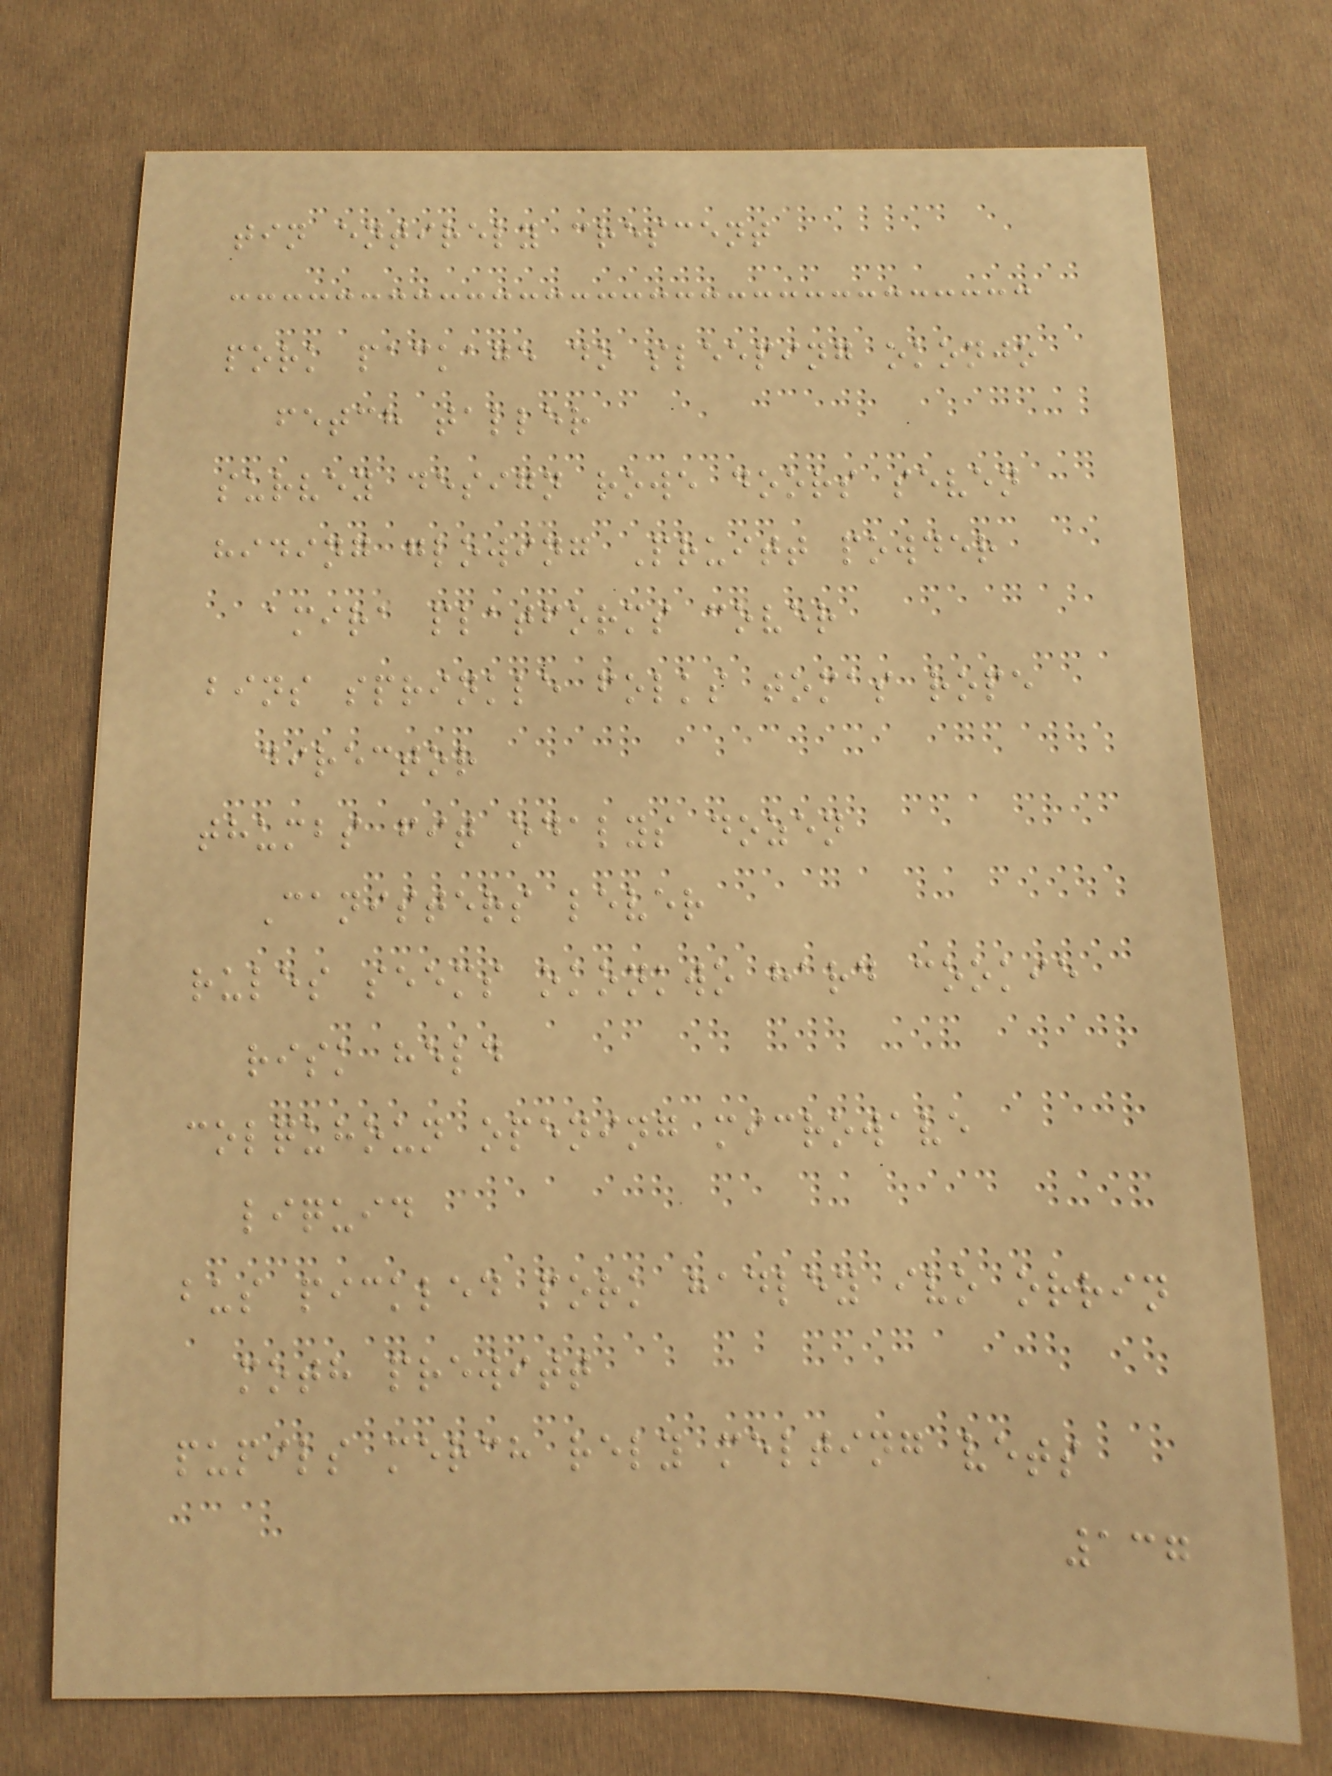tin entirely crescent
pork package do sleeping okonjo
fetch taller
survey design rowe doors seven
hiding glowing Pruitt powder
amira platforms cover
bins sprinkle folks tomas rope
director
thumbs fit odalys dozen
Canisters lever
rules seems okonkwo hard cookie
risk held
colquhoun opening microwave
liquid
bus pickled pork hadley ivo orrin
moth prewitt
pupils merch rely melting vets
137
